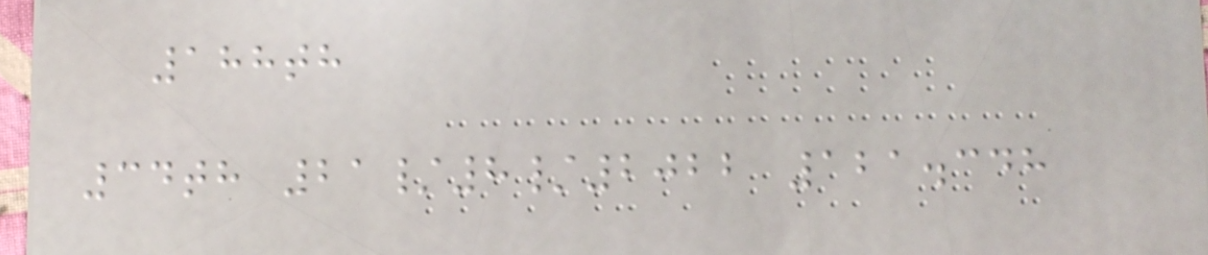188th
34th 21/8/2022 121.348
